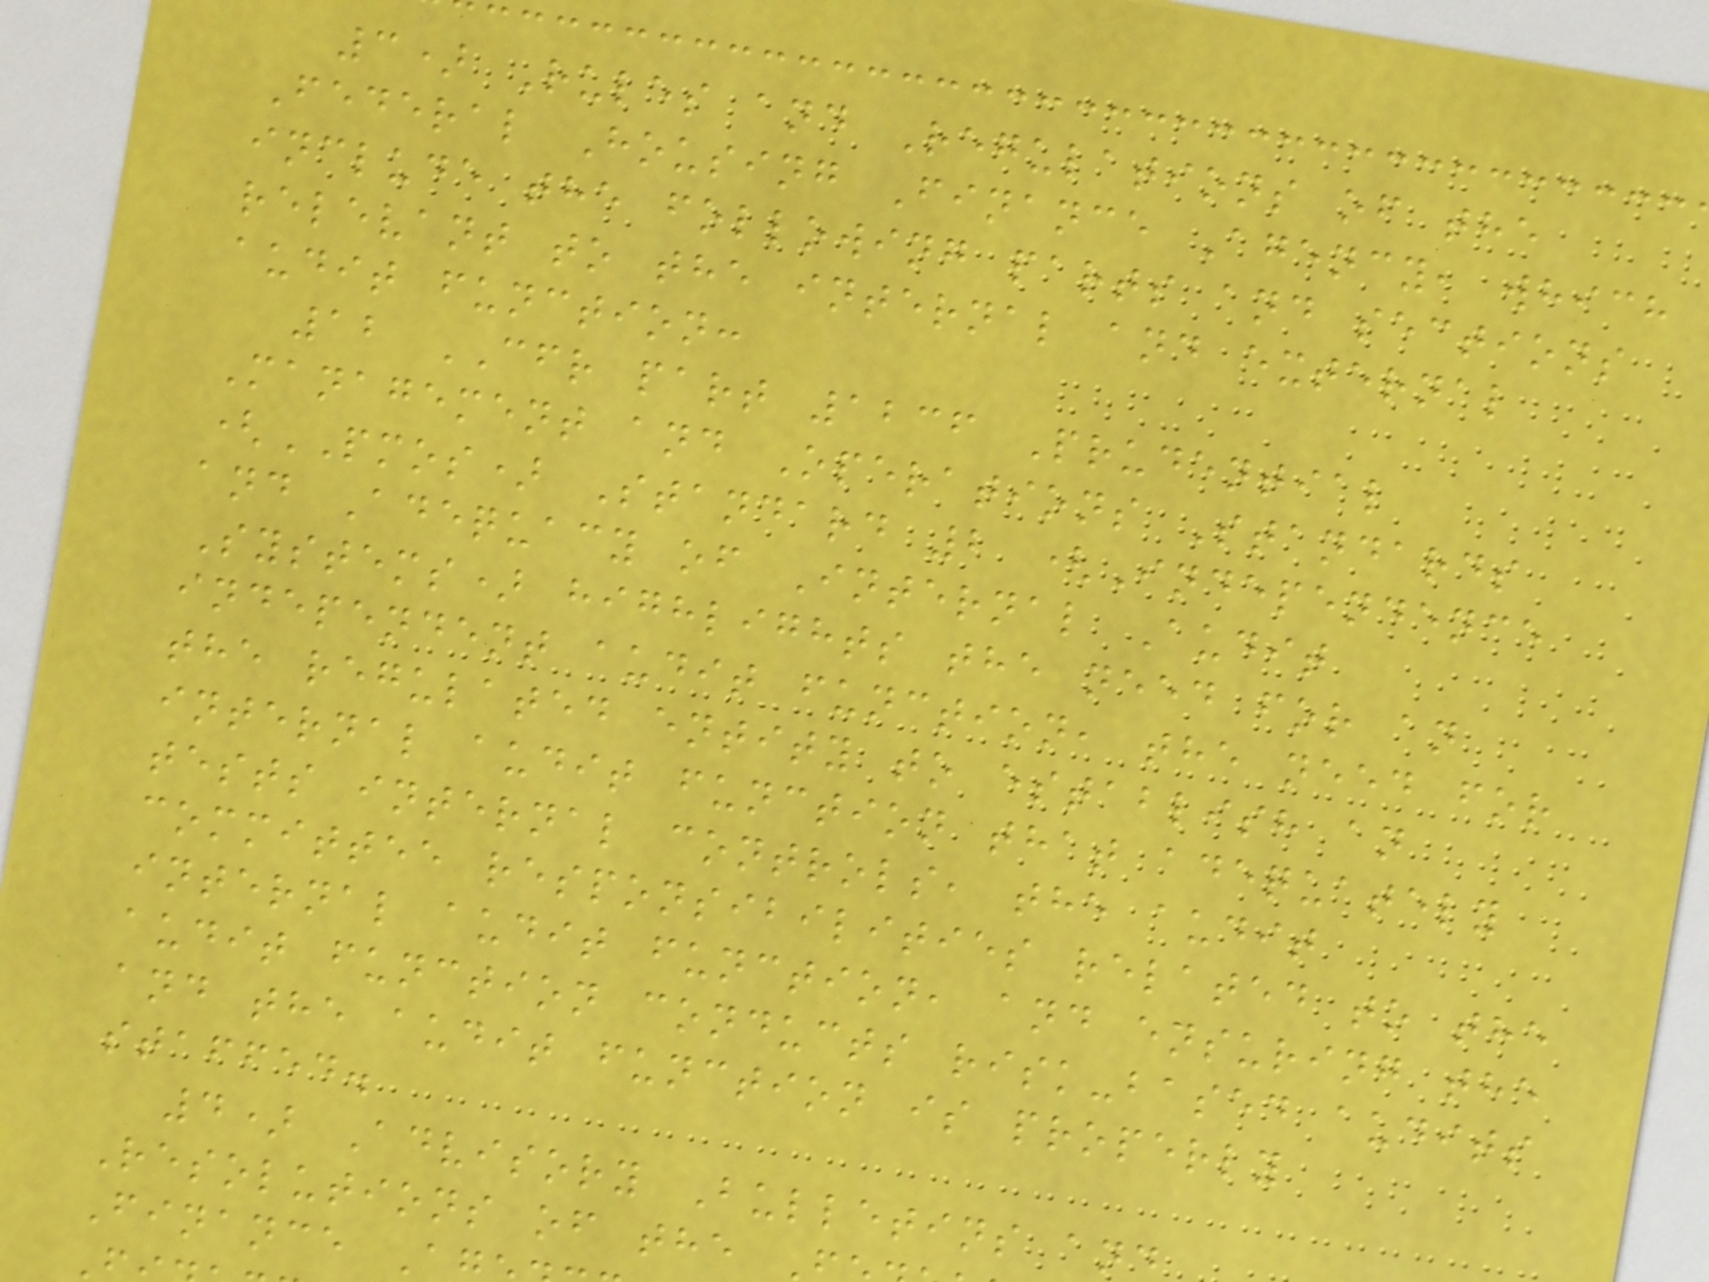3) Rules and Regulations of the
Federal Housing Finance Agency, which
include the following parts and sections
relevant to the internal and external
audit function:
12 CFR part 1236 Prudential
Management and Operations Standards
(PMOS) Standard 2 (Independence
and Adequacy of Internal Audit
Systems) highlights the need for an
independent audit function, the need for
the regulated entity to establish an
internal audit function that adequately
tests internal controls, the audit
committee responsibilities related to the
internal audit function, and ensuring the
audit function conducts risk-based audits
and the audit function is properly
staffed.
4) Advisory Bulletins an
Resolutions of the
Finance A
